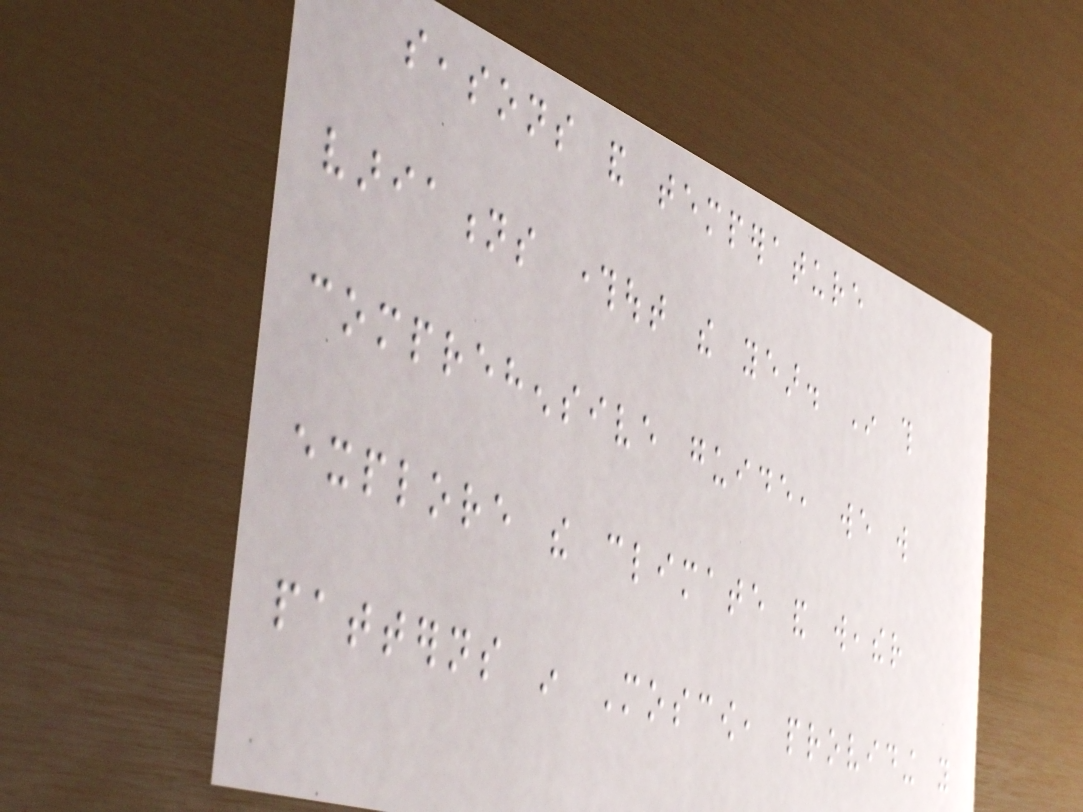seasons and temperature
variations throughout the year. In this
comprehensive guide, we will
explore the climate and weather
patterns in Moscow, providing you
